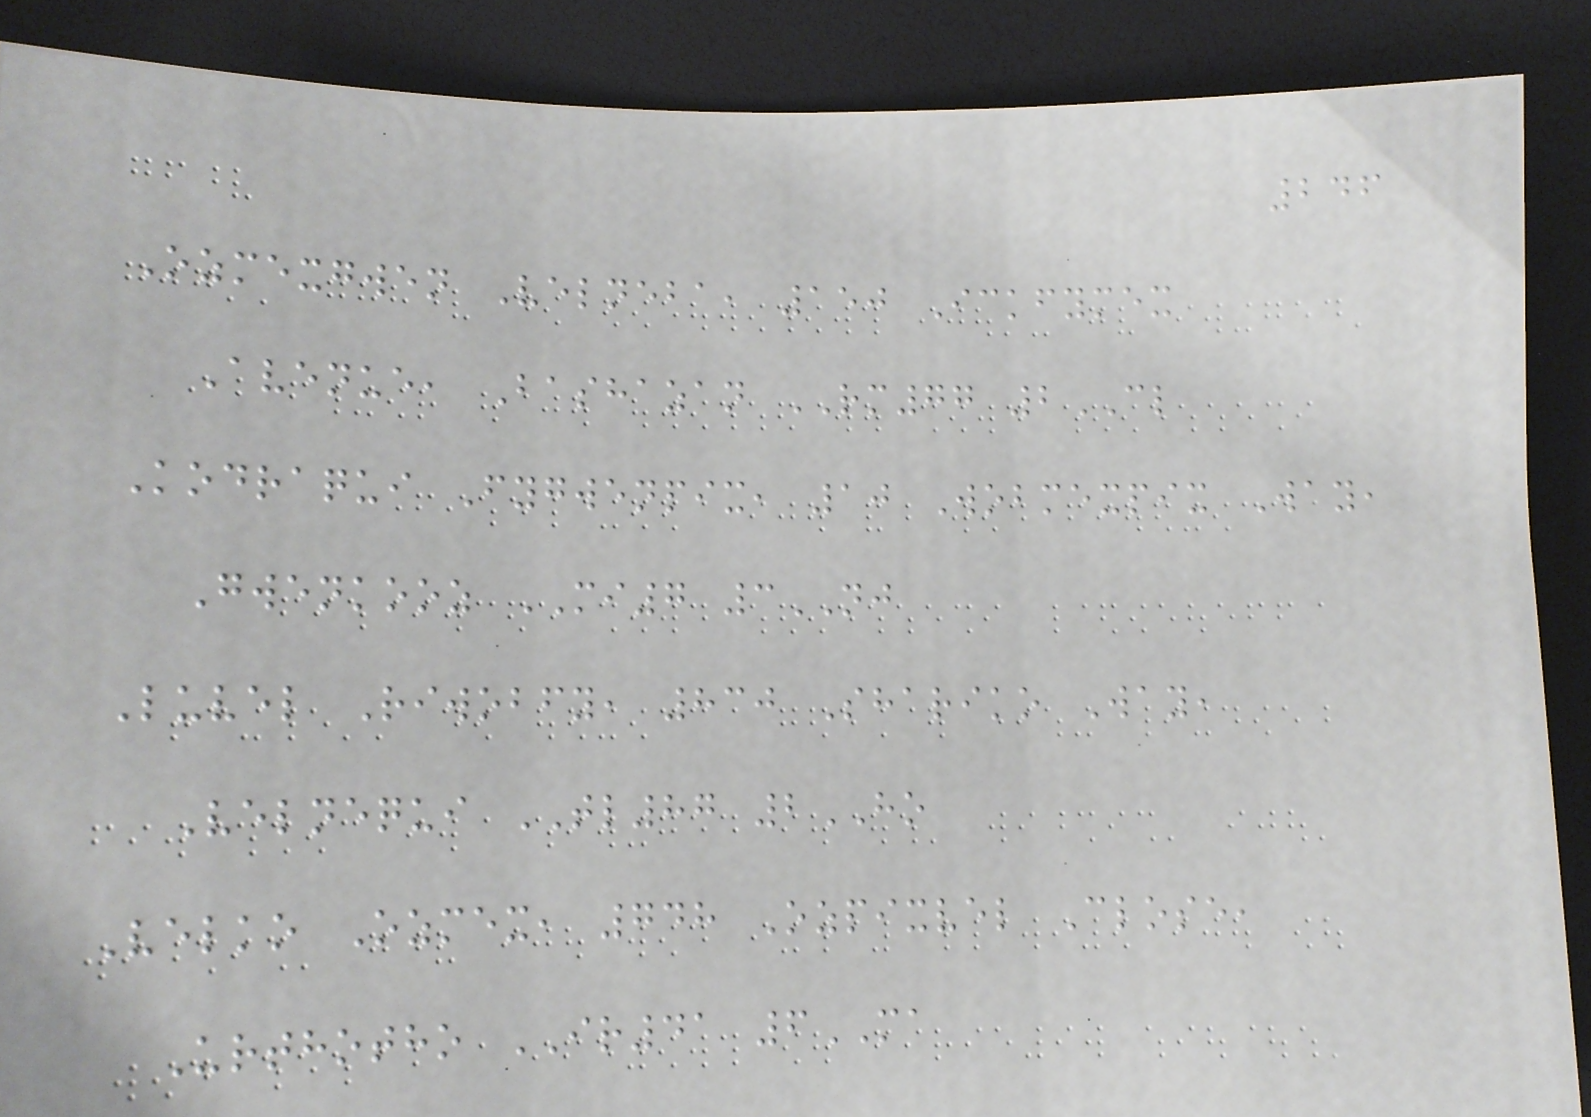246
Ozmexgwen Velneba, 150 Ickfymex
Avenue, Bashazan RM77 2CL
Kodraqui Fygwenpix, 10 Wobmexpix Way,
Gwenkooz MI7 3NJ
Luvel Riwobfy, 830 Shariko Way,
Velnequi TL87 2HO
Velko Ozmex, 748 Ozpixvel Close,
Urthotho IR41 6MA
